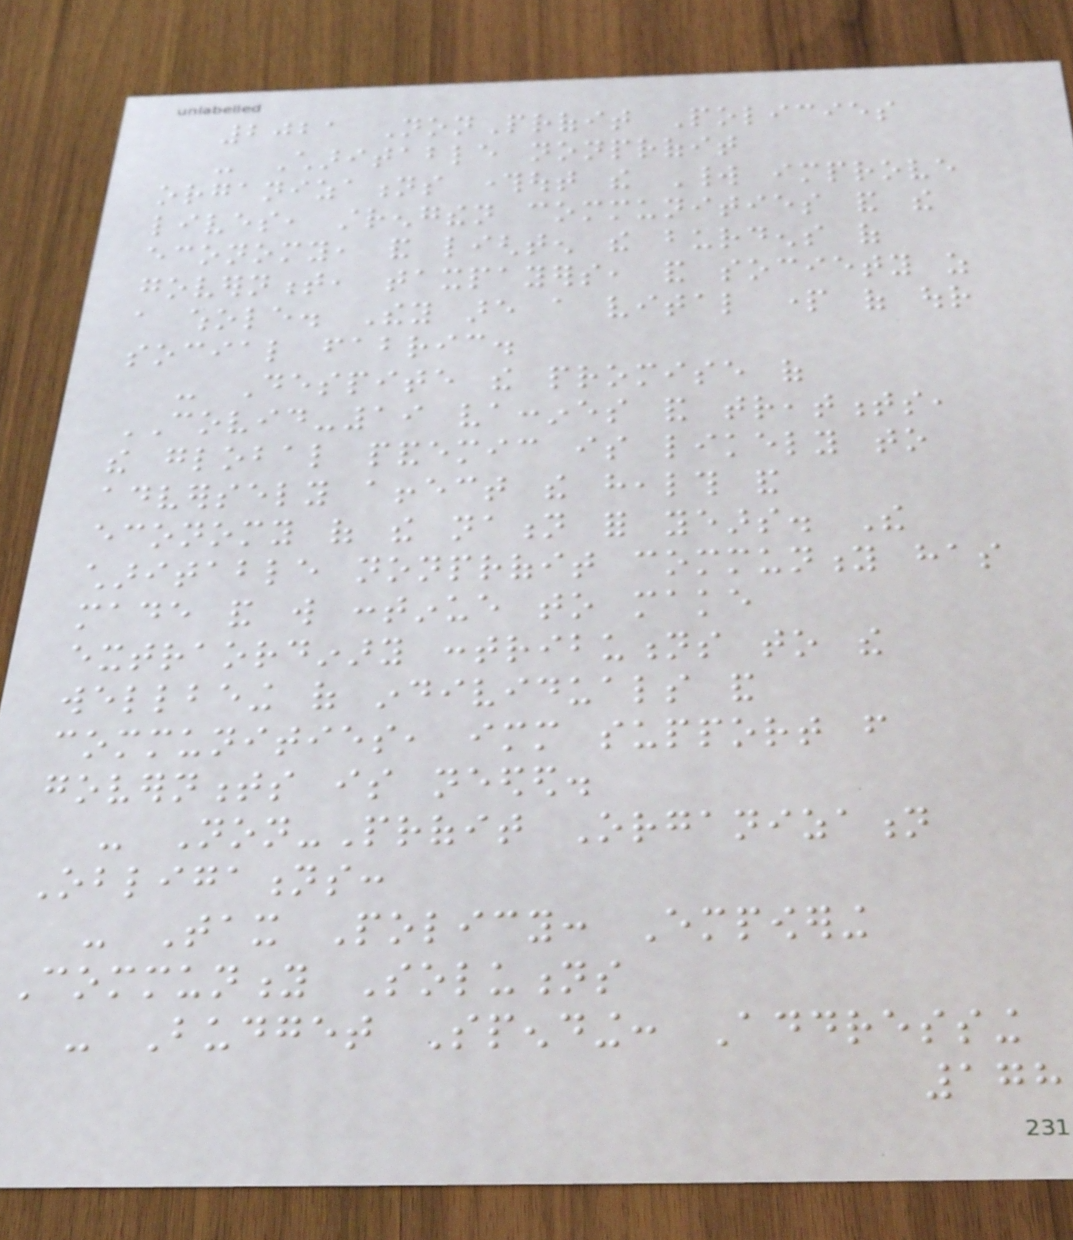2021 NonProfit Policies
- Charitable nonprofit
organizations throughout the World improve
lives, strengthen communities and the
economy, and lighten the burdens of
government, taxpayers, and society as
a whole. They are a vital part of our
social fabric.
- Despite the promise of
COVID-19 vaccines and treatments,
the global pandemic is likely to
adversely affect the health and
economy of the nation for years. The
charitable nonprofit community has
made and will continue to make
extraordinary contributions to the
wellbeing of individuals and
communities, immediate support from
governments is needed.
- Non-Profit Organization
Obligations:
- Tax Policy: Empowering
Community Solutions
- Budget Spending: Addressing
178
